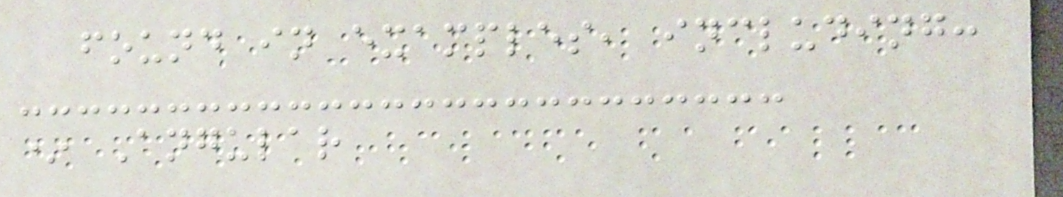found in examples, including:
* Angular
